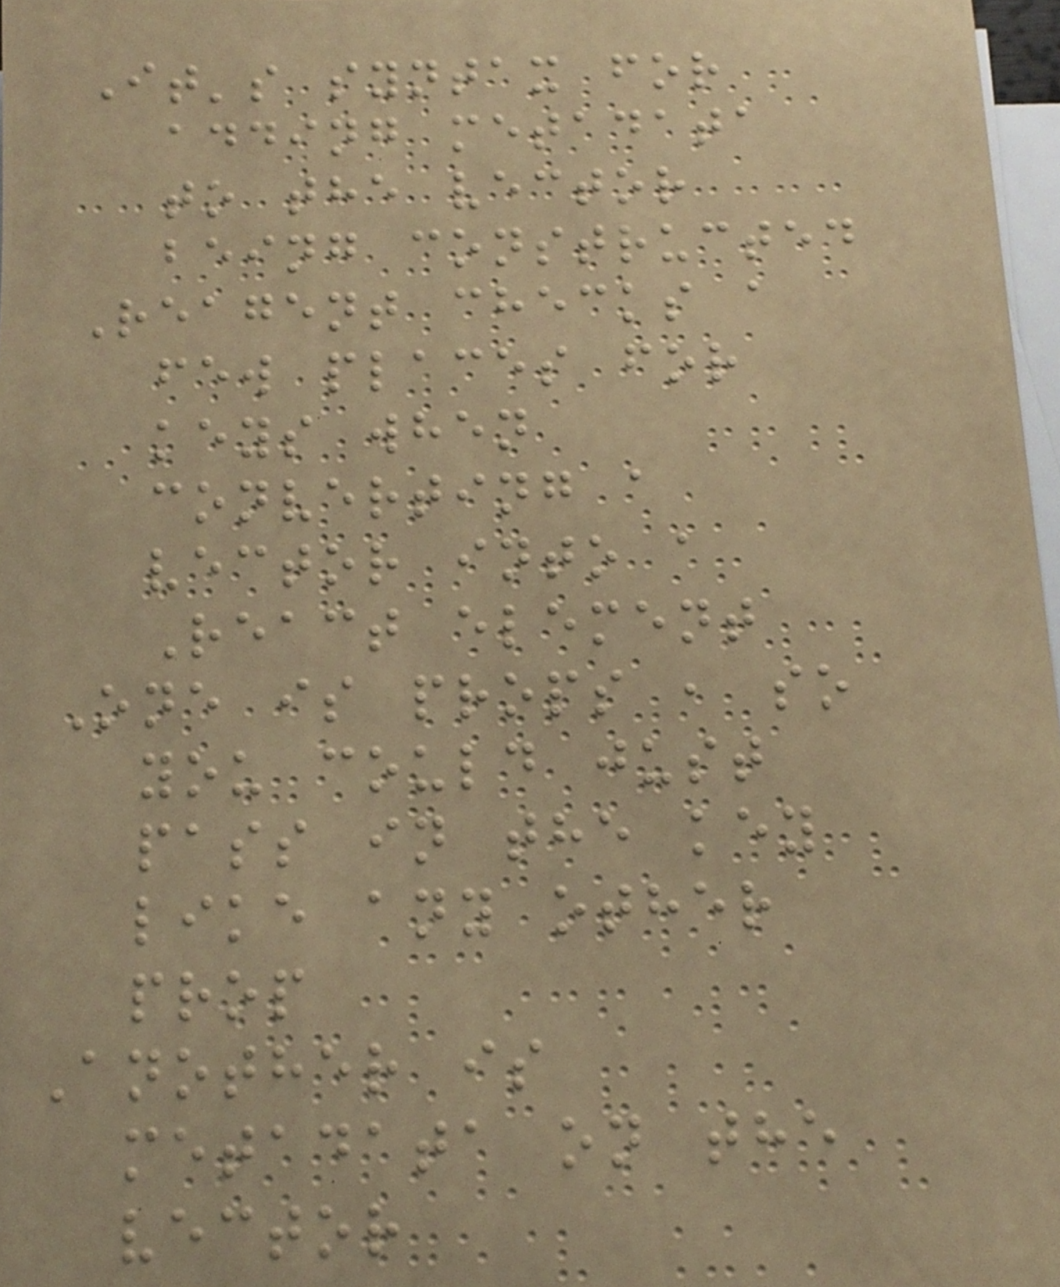It's syntax for
adding metadata
to the vector
being constructed
Reagent checks a
few places for
keys when
converting a
vector into a
React element
One is props , so
you could just
pass in the key
like any other
prop
Another is
metadata on the
vector
